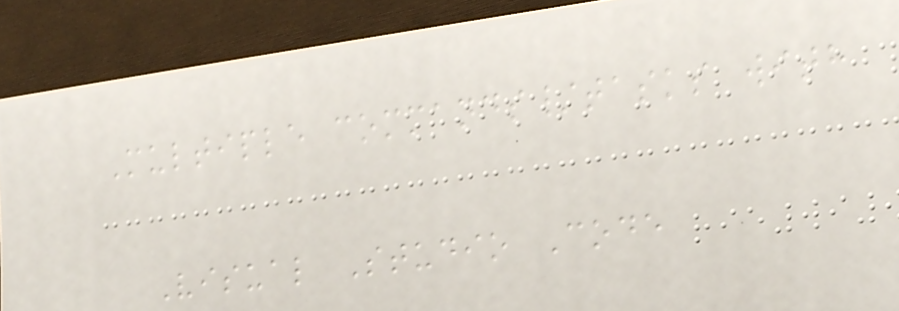Multiple commands/tasks with
Visual Studio Code
